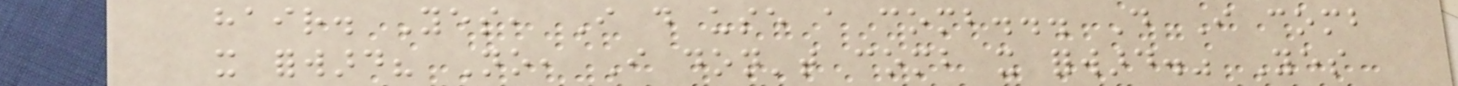hair. Yes, I do use a comb... Do I comb
it forward? No, I don't comb it forward." Yes
